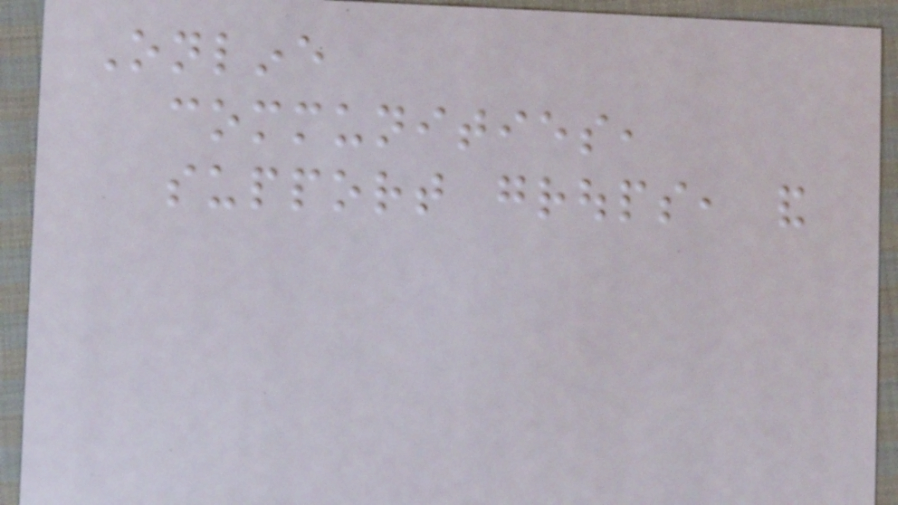Online
communities,
support groups, and
